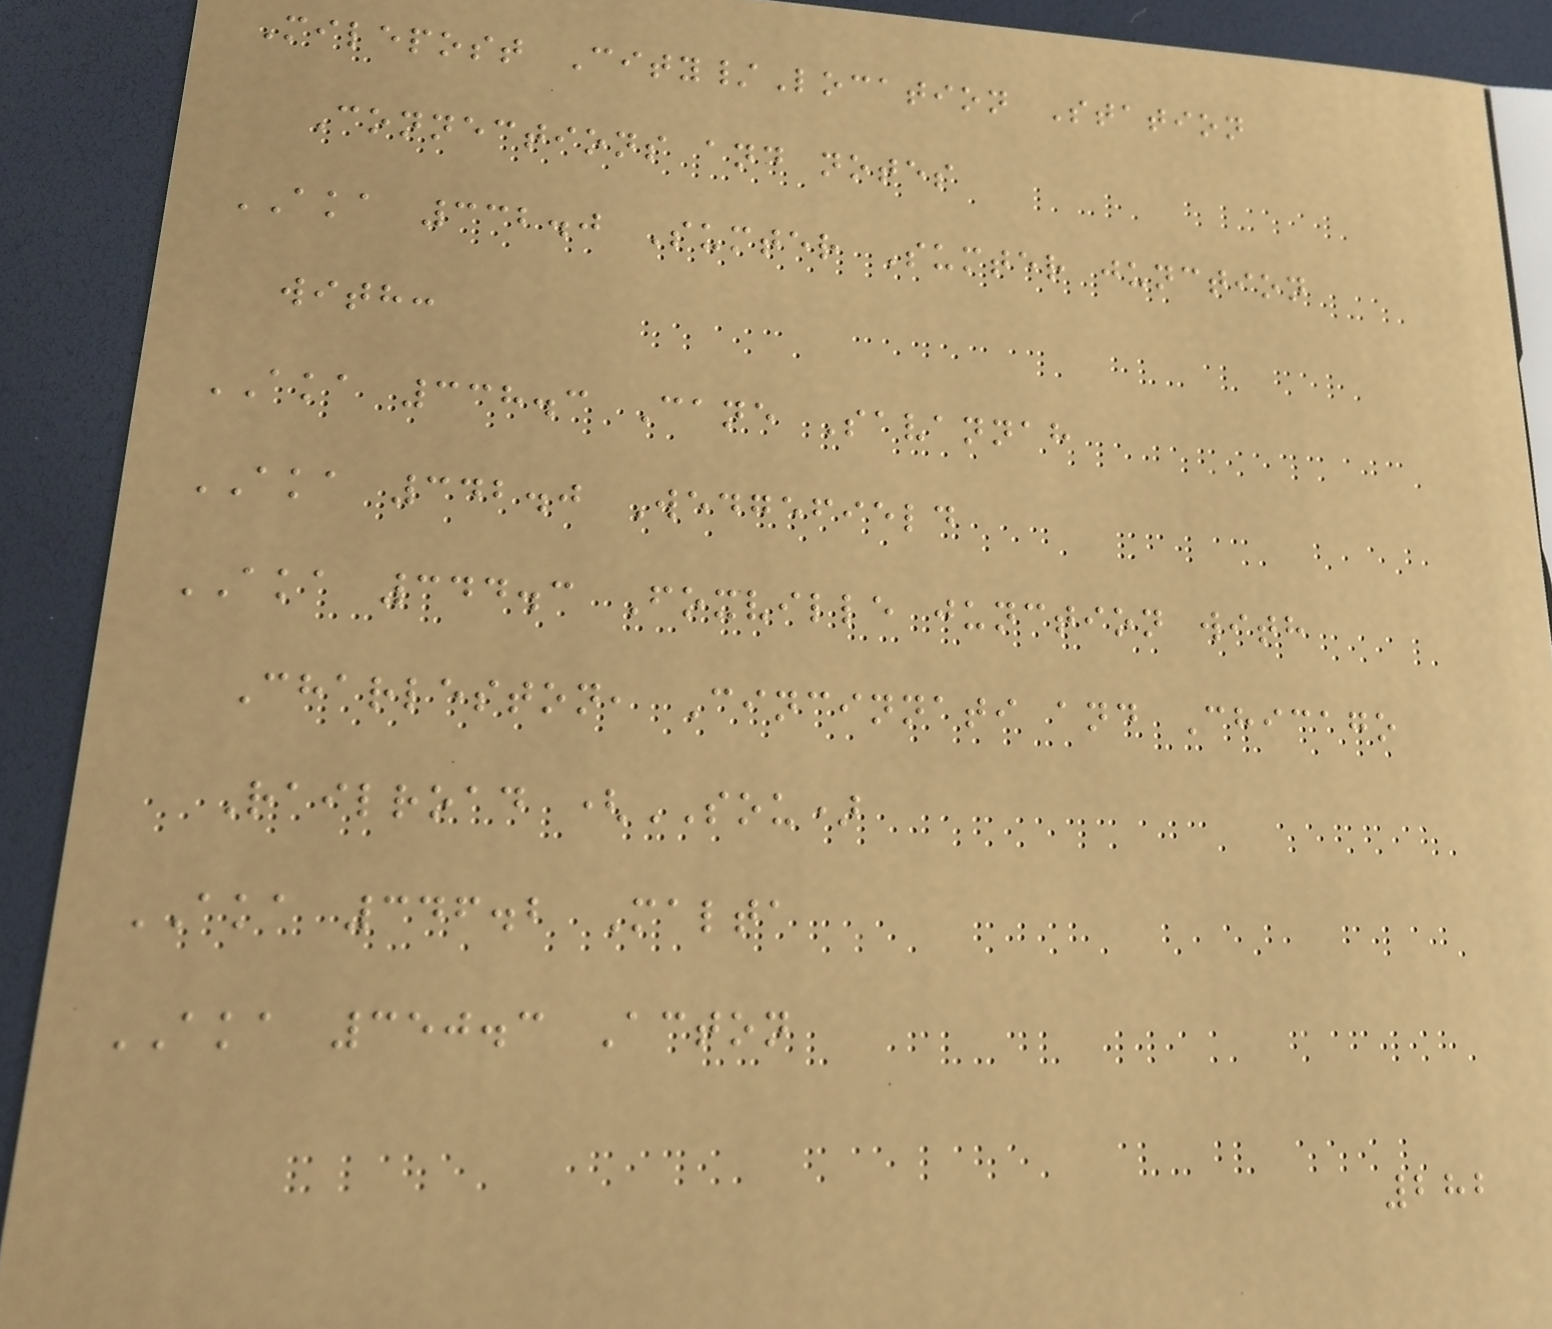Milepost City/Location Station
Connections and notes
AKA 332.0 Sumter Sumter junction
with:
AKA 338.3 Cane Savannah
AKA 342.0 Wedgefield
AKA 344.3 Foxville junction with
Charleston, Cincinnati and Chicago
Railroad (SOU)
AKA 346.2 Malta
AKA 350.3 Acton
282
